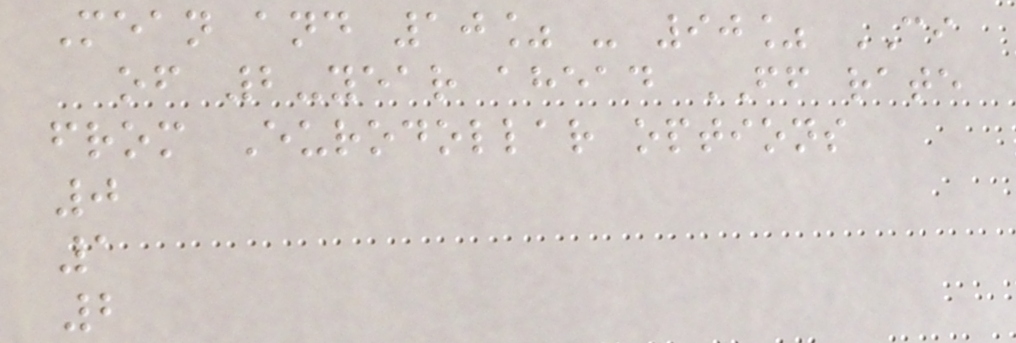Mean and 10% - 90% CI
of 2-year ahead FF rate
from Eurodollar options
0
1
2
